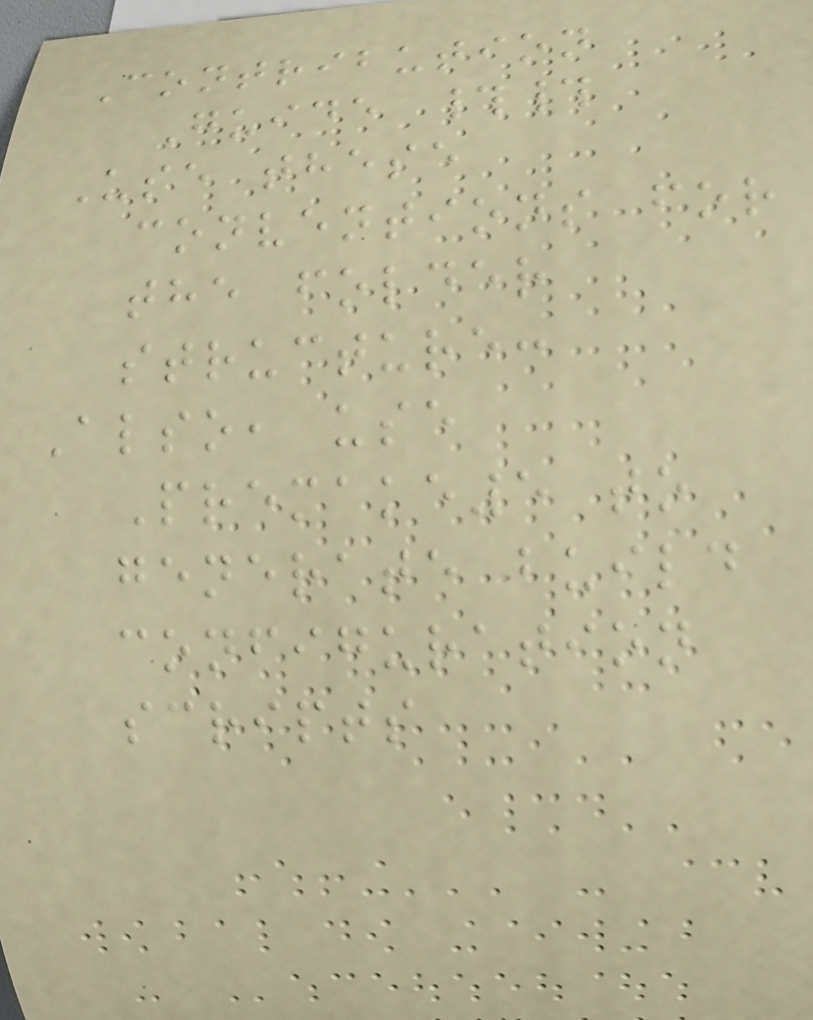Contribution
Guide ##
Use these
conventions for
the folder
structure:
Also, use
Premake5 to
generate build
configuration
scripts
